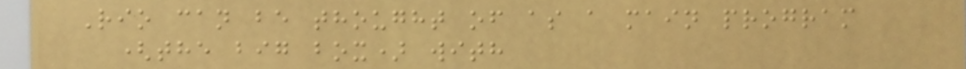Rio can be thought of as a main program
(the big box) with
